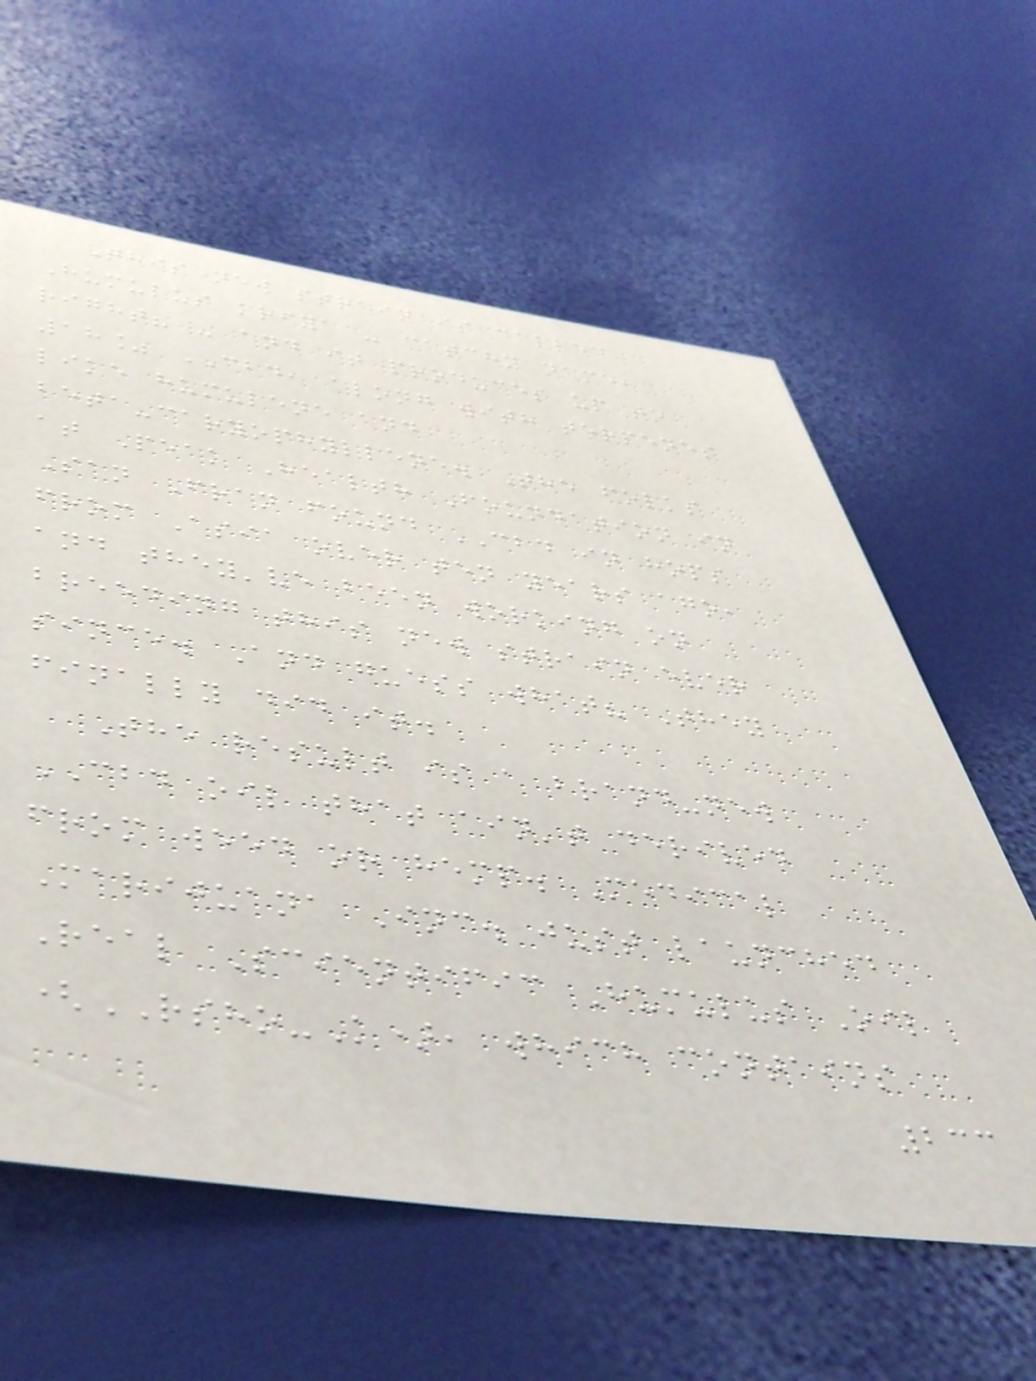This new strain is called
Humulus kriya - catchy name,
right? - and it produces up to
18% CBD, along with terpenes
like humulene and
beta-caryophyllene. The folks
at Peak Health Foundation in
San Fran found CBD in hops
from Asia over ten years ago,
and they've been working on
breeding this new strain ever
since. And guess what? They
finally did it.
The result is a brand-new
CBD oil that ain't derived
from weed or hemp. Medical
Marijuana Inc. just launched
Real Scientific Humulus Oil
(RSHO-K), which contains
233
